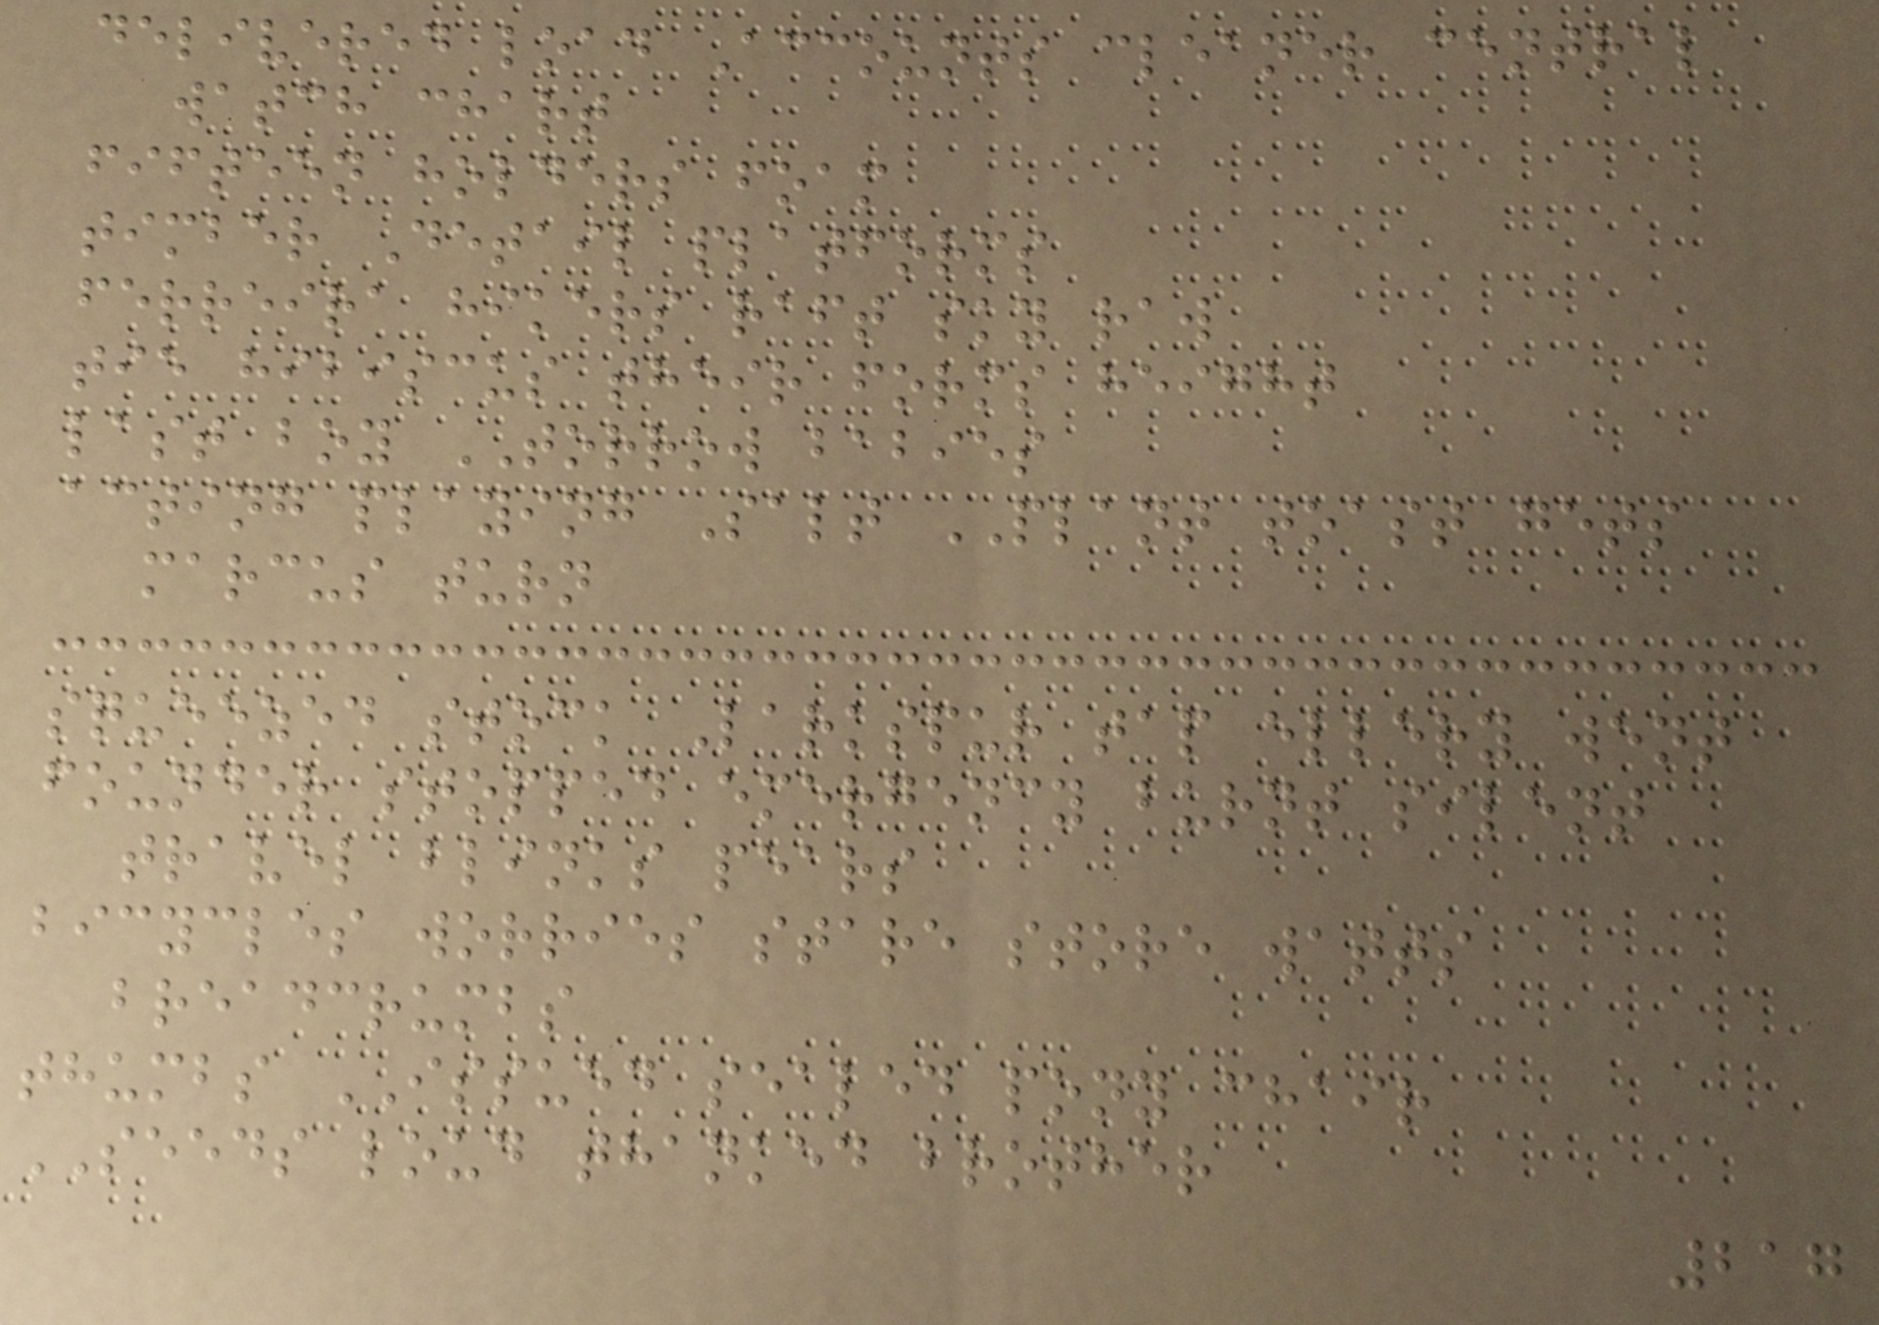delivered load Accounts cleaner central
watch chart
fifteen holders foam
timber Detail platforms
ferreira hikers raft sky raw
tie hibiscus their forms height
last boy TORROW babies
acting playing Salt PLANT toast gets
marcus turn
squeezed stock Larkspur tap ellery went
founder stopped emergency burnt silent
travel blinks pears
bicycles worries stare store watts
breadcrumbs
thumbs ISSUED sealed pony chair
SEEDS loud thanked brother
217
